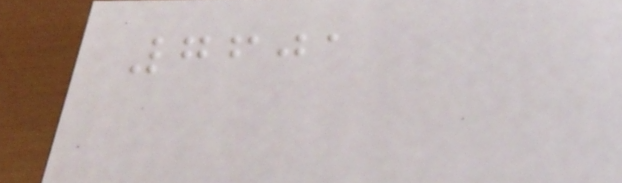7601
